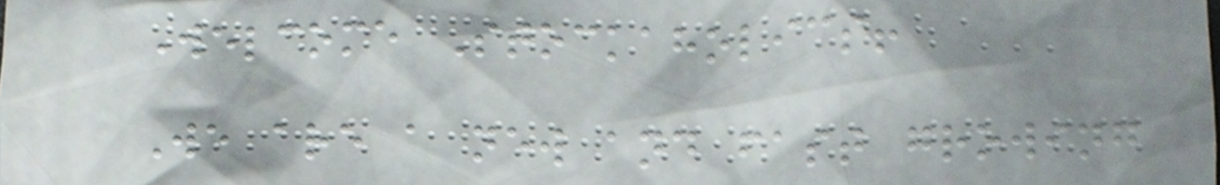Welcome Stockaholics!
We are a new and fast growing
